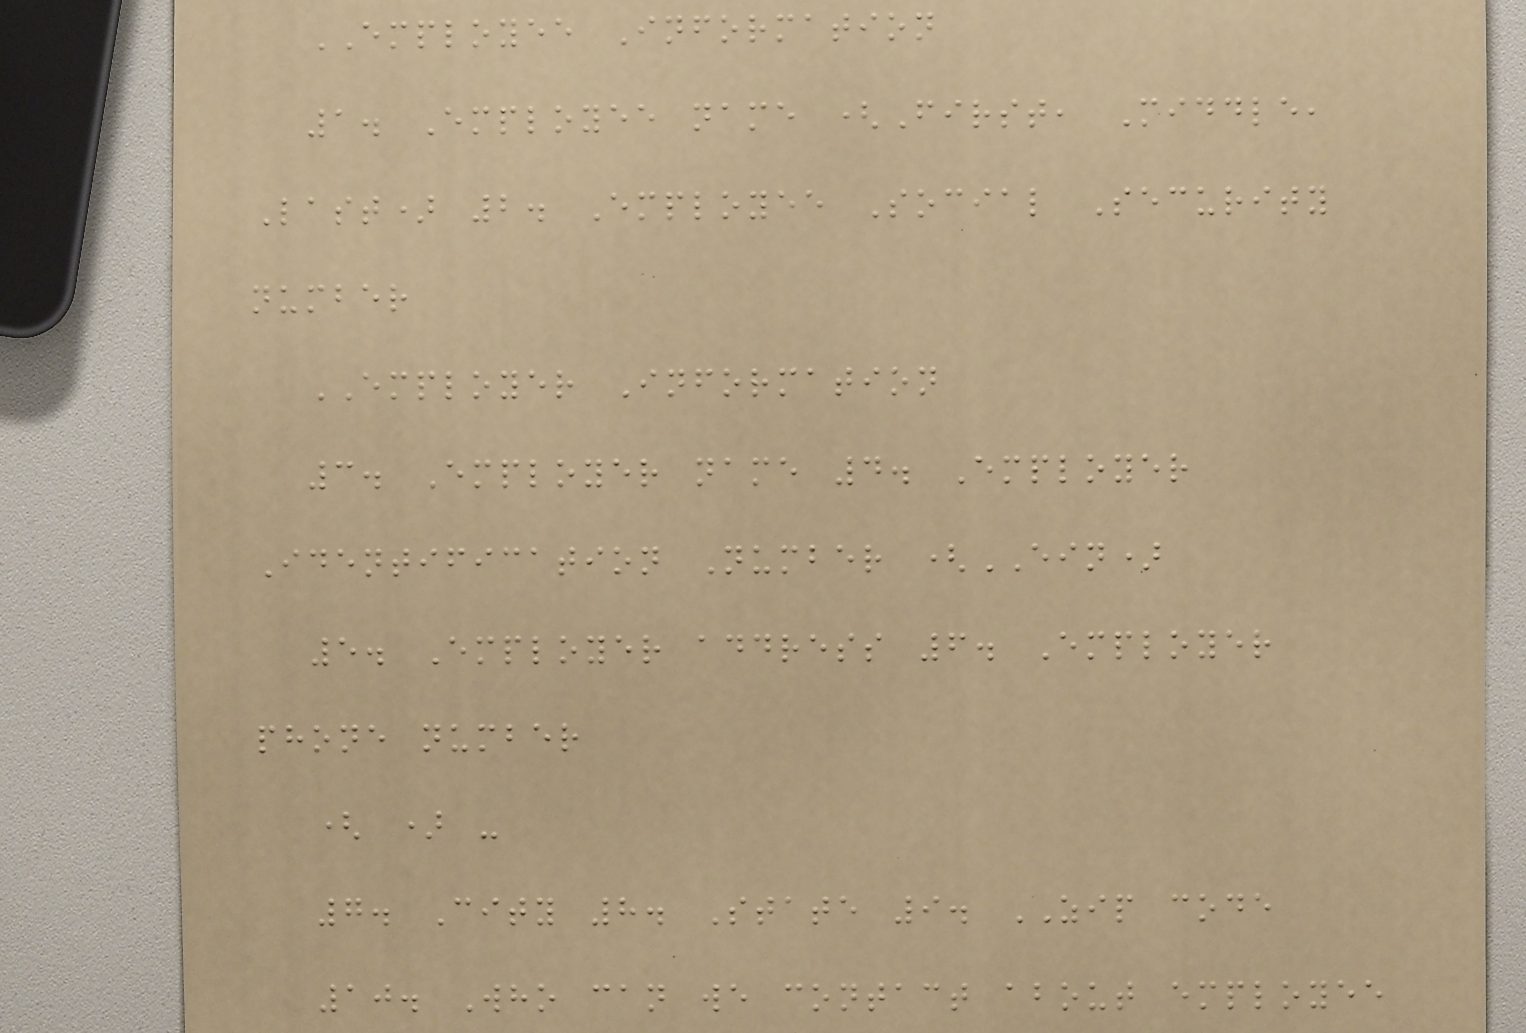EMPLOYEE Information
1. Employee name (First, Middle,
Last) 2. Employee Social Security
number
EMPLOYER Information
3. Employer name 4. Employer
Identification Number (EIN)
5. Employer address 6. Employer
phone number
( ) -
7. City 8. State 9. ZIP code
10. Who can we contact about employee
